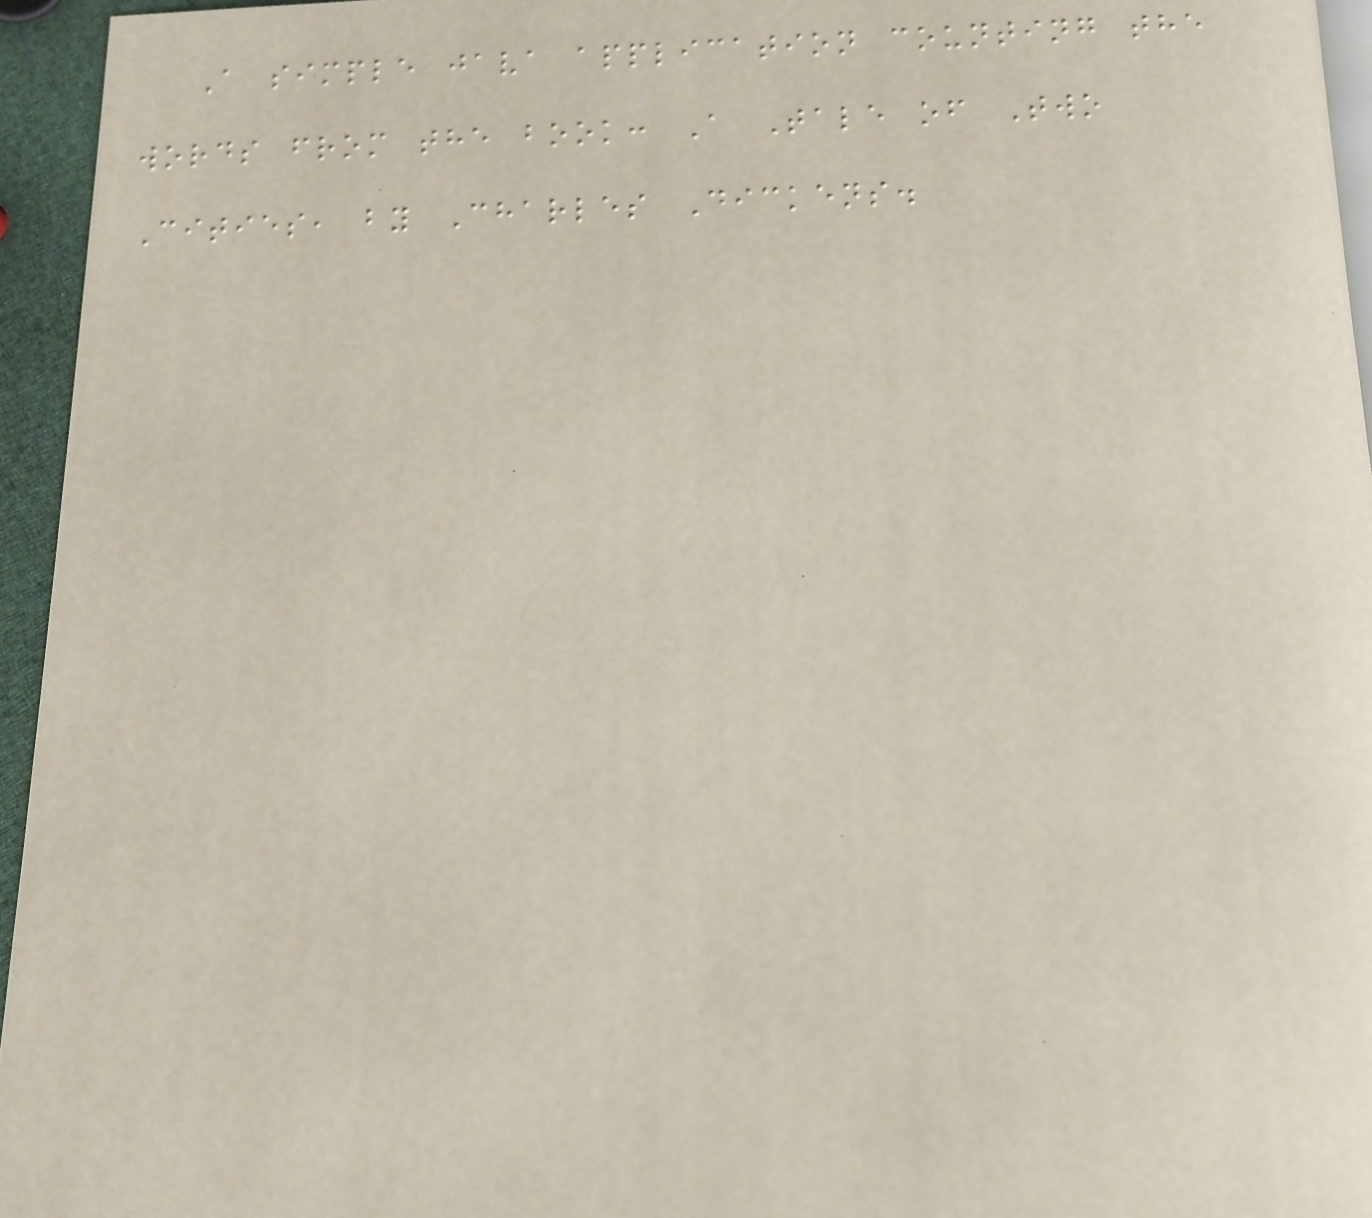A simple java application counting the
words from the book: A Tale of Two
Cities, by Charles Dickens.
